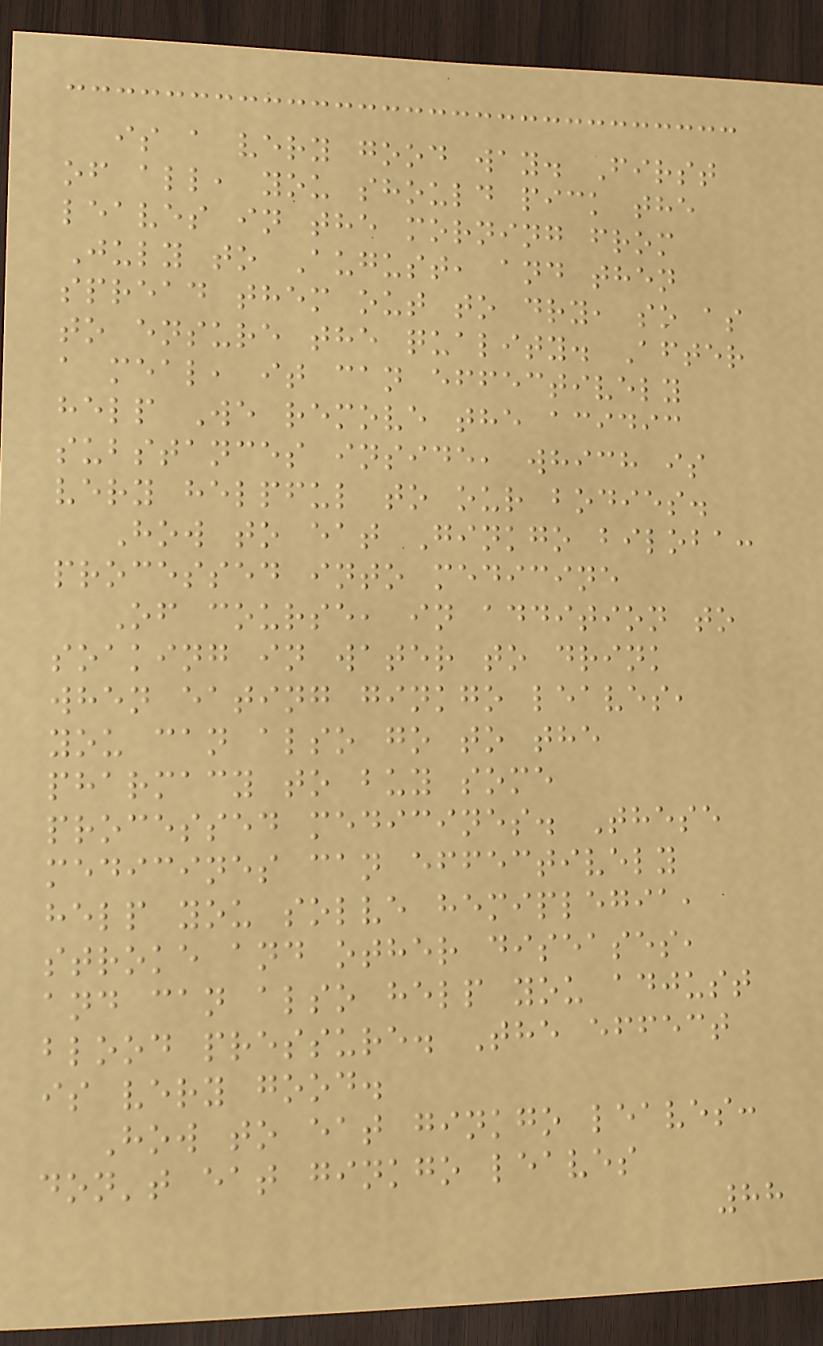is a very good way. First
of all, you should pick the
leaves in the morning from
July to August, and then
spread them out to dry, so as
to ensure the quality. After
a meal, it can effectively
help We remove the acidic
substances inside, which is
very helpful to our bodies.
How to eat Ginkgo biloba:
processed into medicine
Of course, in addition to
soaking in water to drink
when eating ginkgo leaves,
you can also go to the
pharmacy to buy some
processed medicines. These
medicines can effectively
help you solve hemiplegia,
stroke and other diseases,
and can also help you adjust
blood pressure. The effect
is very good.
How to eat ginkgo leaves:
don't eat ginkgo leaves
88
